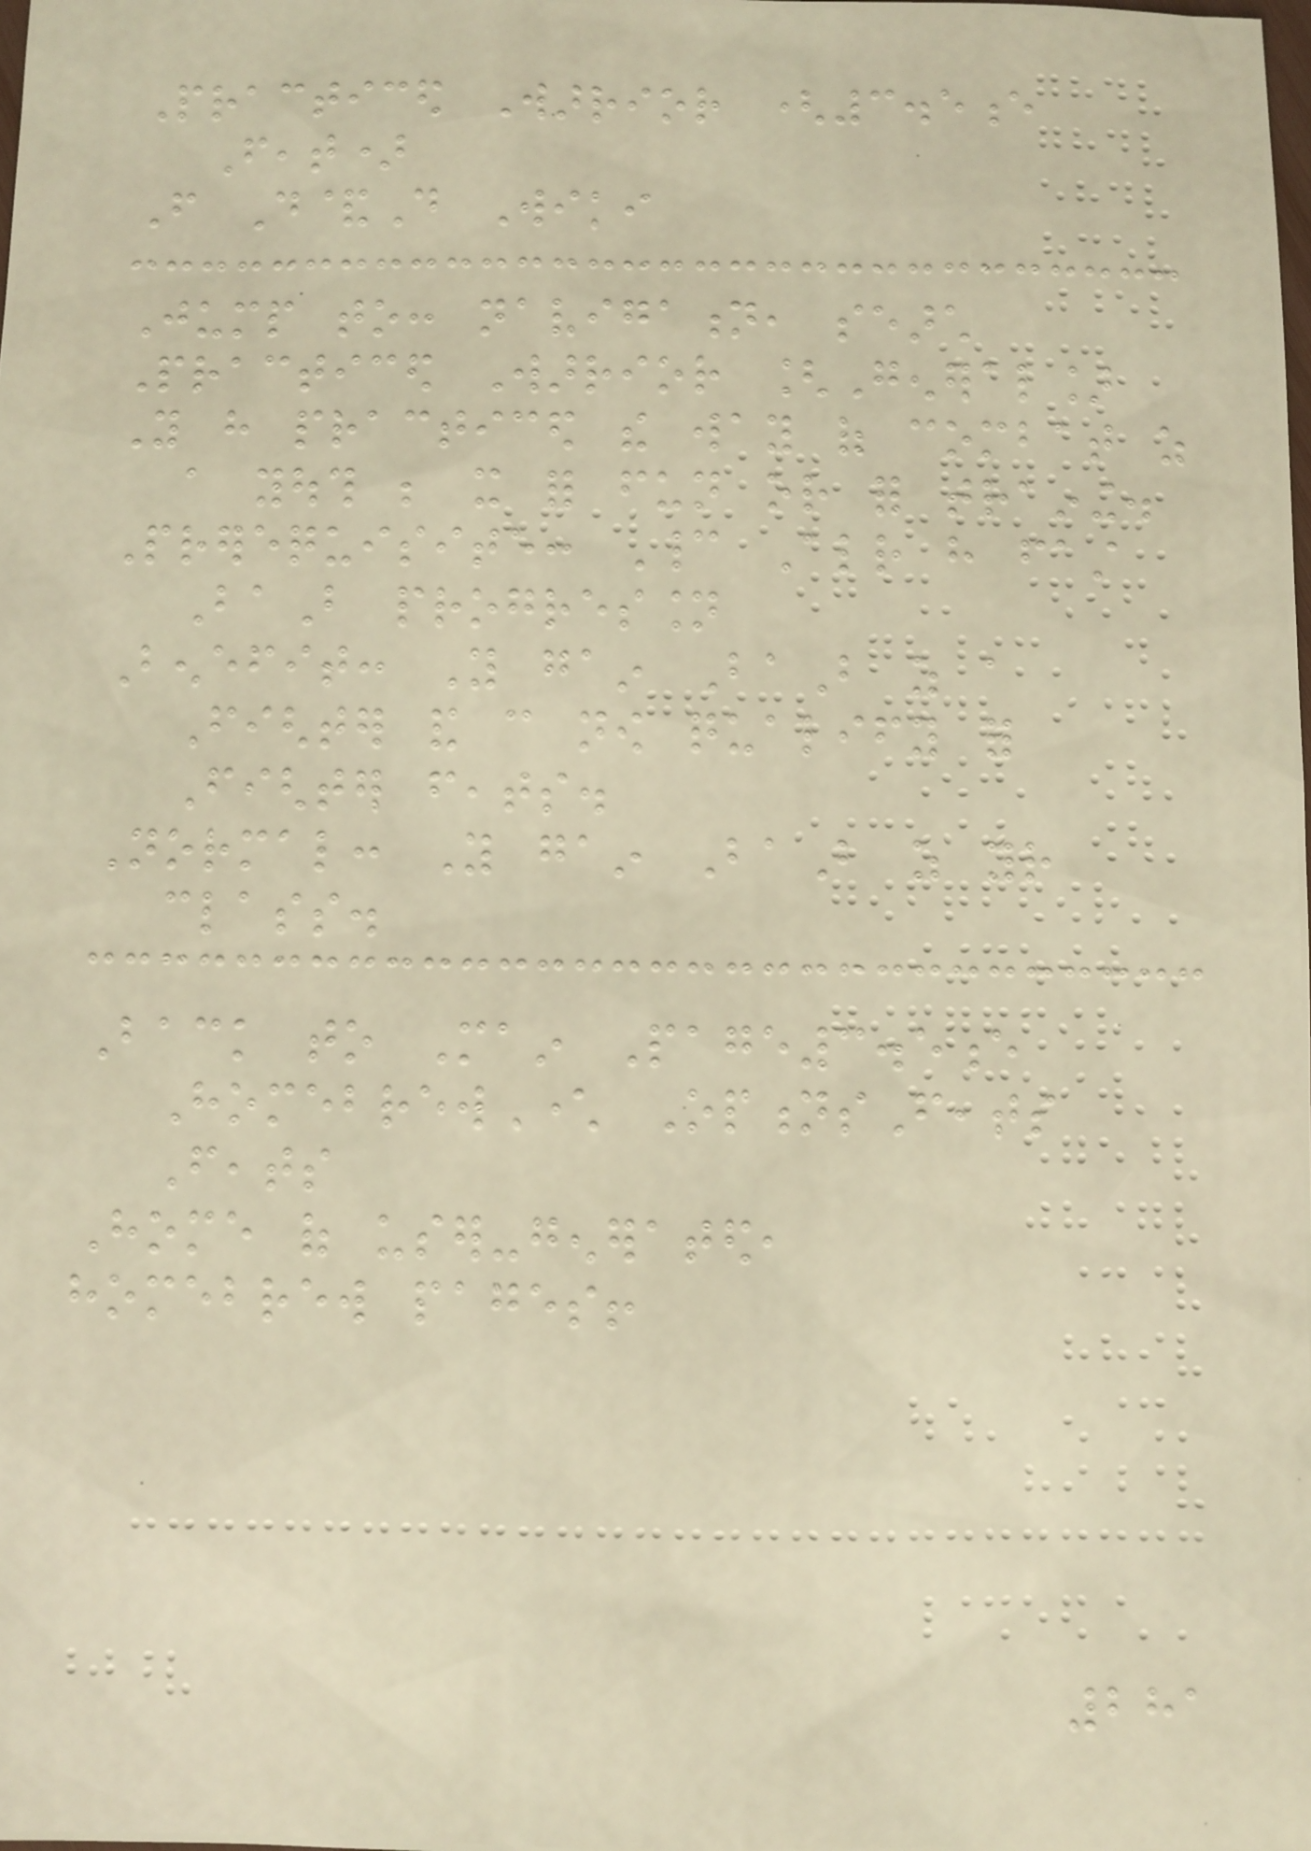Practiced Warrior (3.5e
Feat)
From D&D Wiki
Jump to: navigation, search
Practiced Warrior [General]
You have practiced the way of combat as
a youth be it for fun or for training.
Prerequisite: Cannot Already have fast
BaB progression
Benefit: You gain BaB as a
Fighter and can now qualify for
Fighter feats.
Normal: You gain BaB as your
class.
Back to Main Page3.5e
HomebrewCharacter OptionsFeats
Feats
Home of user-generated,
homebrew pages!
281
